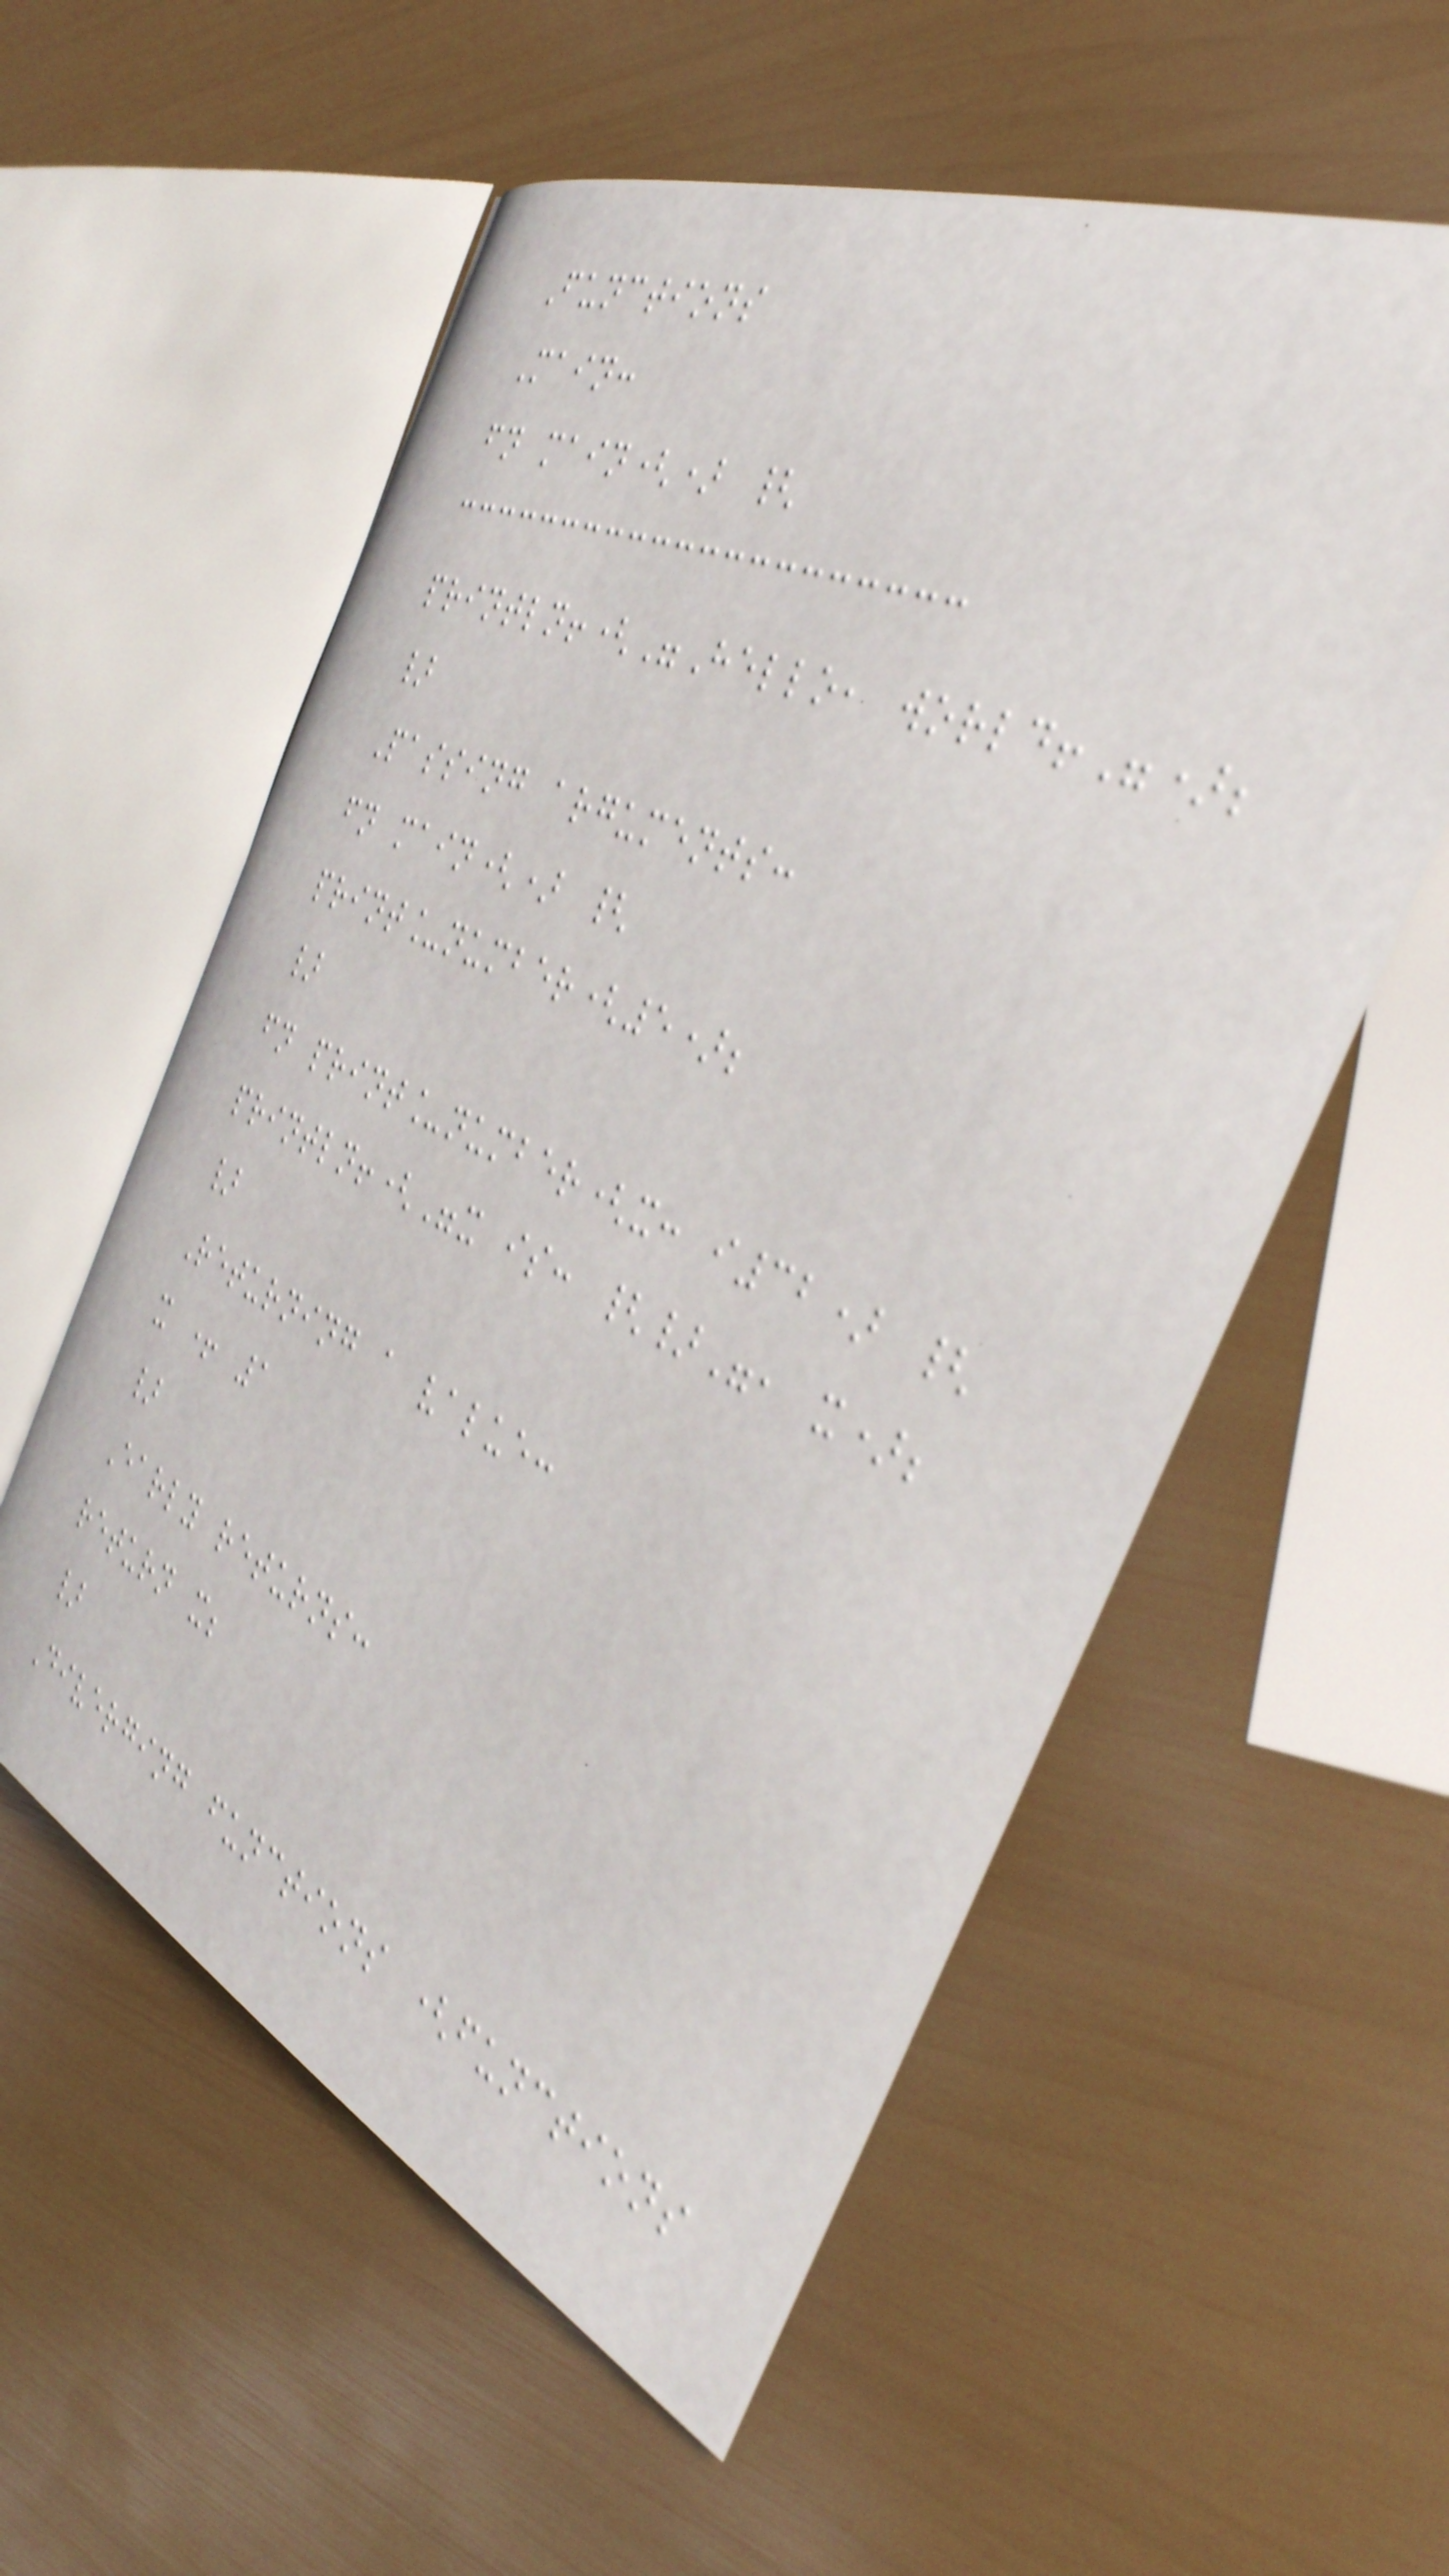Functions
Main:
fn main() {
println!("Hello, world!");
}
Passing arguments:
fn main() {
print_number(5);
}
fn print_number(x: i32) {
println!("x is: {}", x);
}
Returning a value:
x + 1
}
Early returns:
return x;
}
Diverging functions (functions
